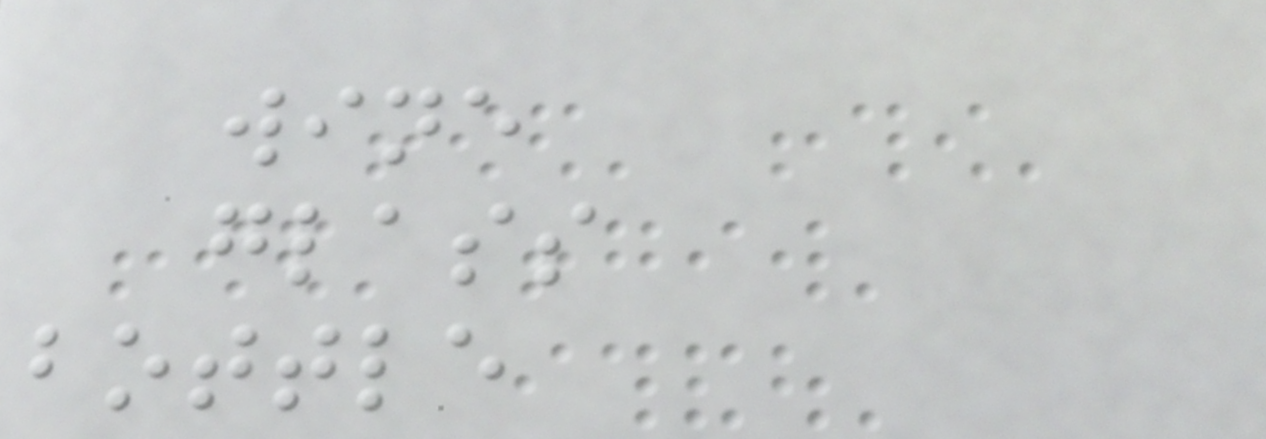wine
glass
bottle
